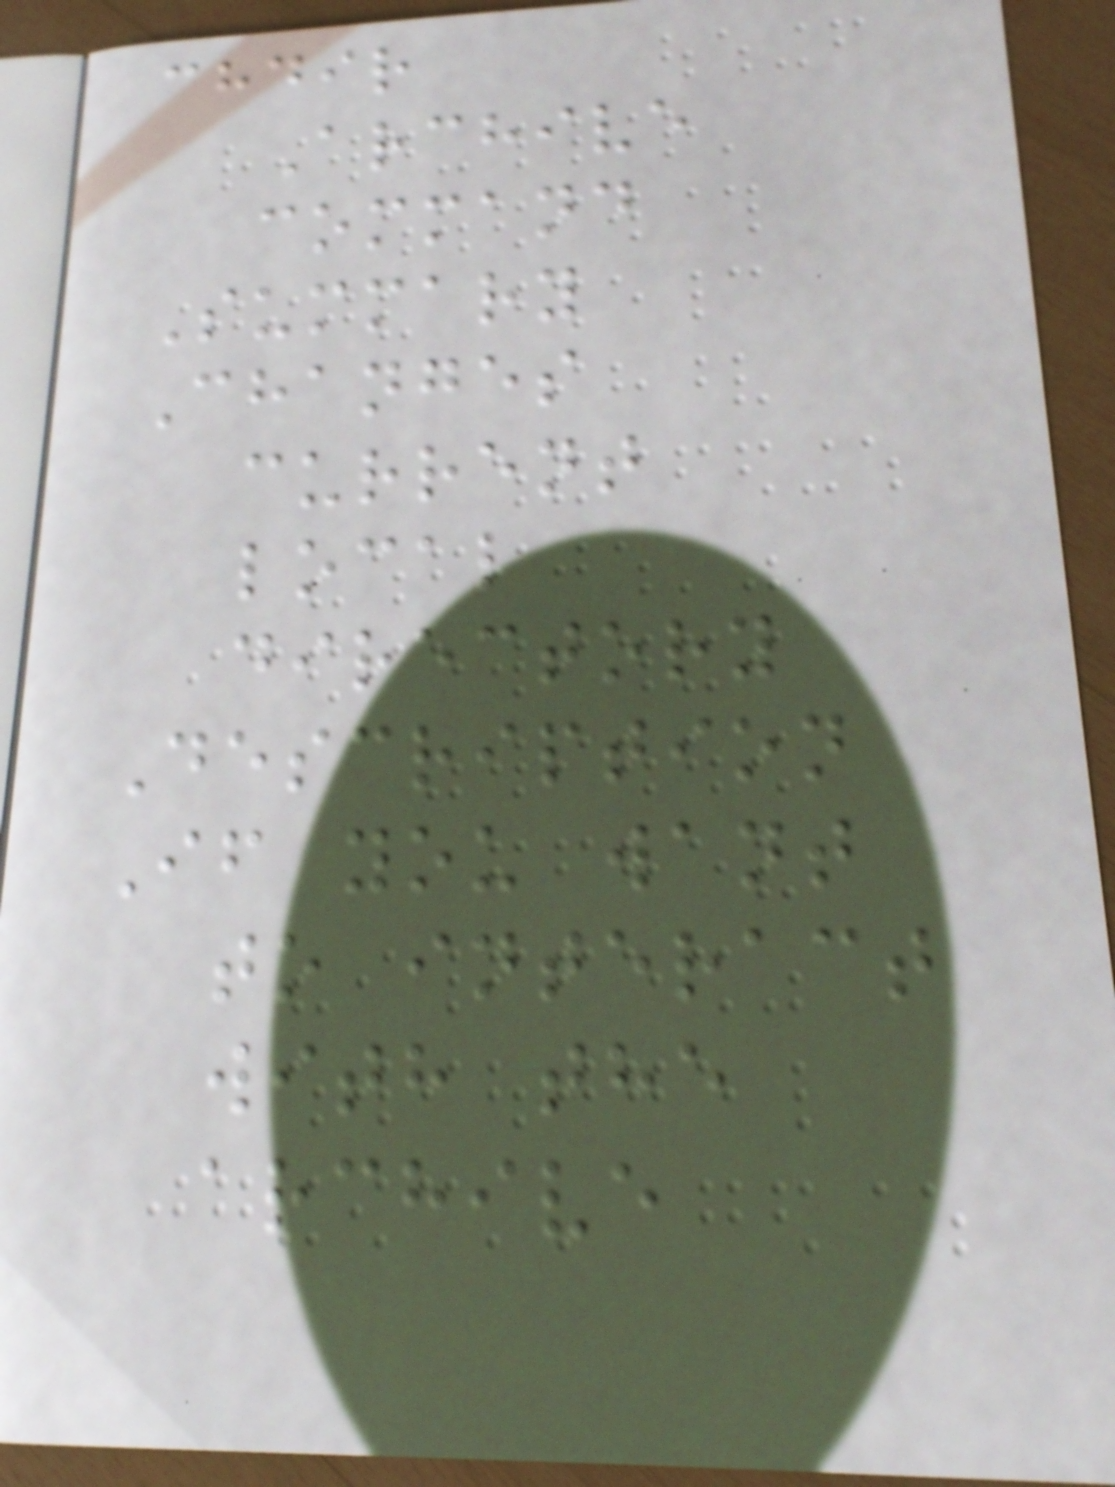chdir
Archive
command
Summary
Changes
current
local
directory
Description
If you want
to interact
with the
archive
